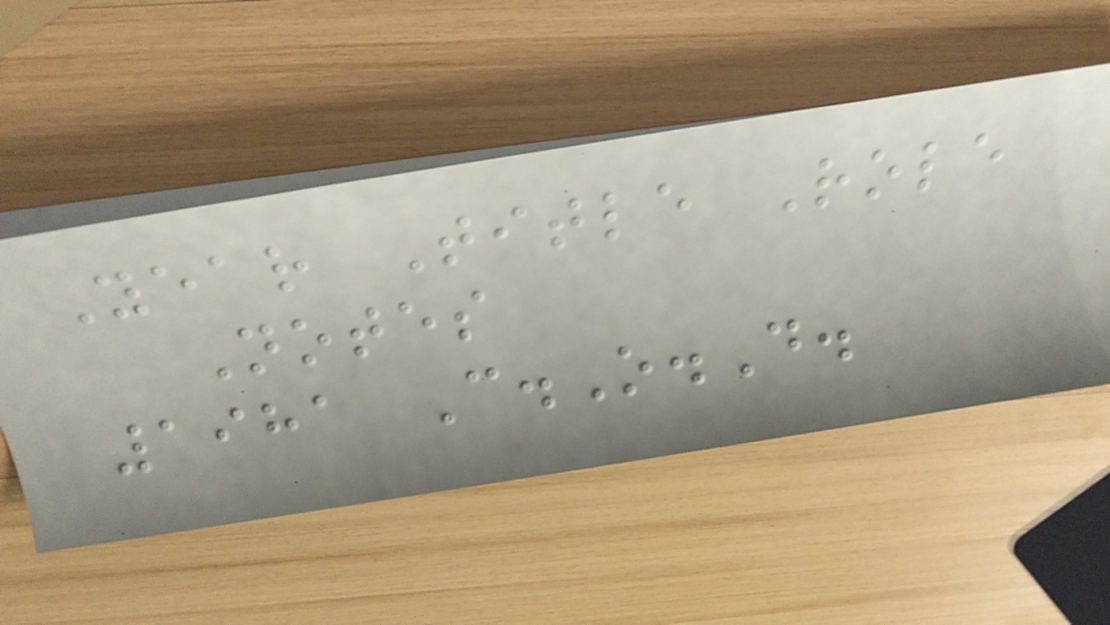Year Title Role
Notes
1981 C.O.D.
